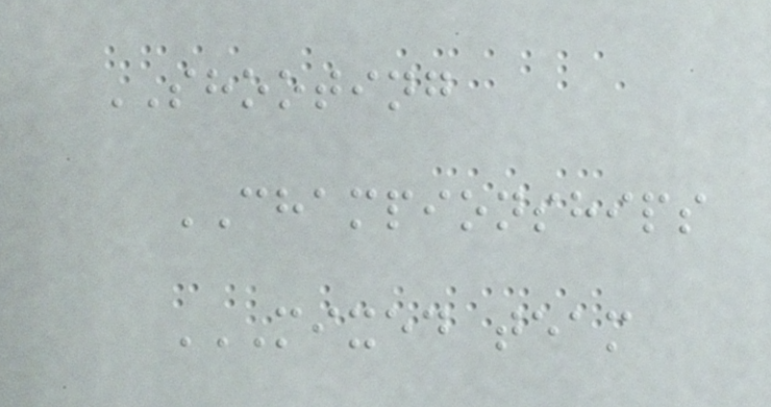SHOOTING
CHAMPIONSHIPS
MIXED TEAM
